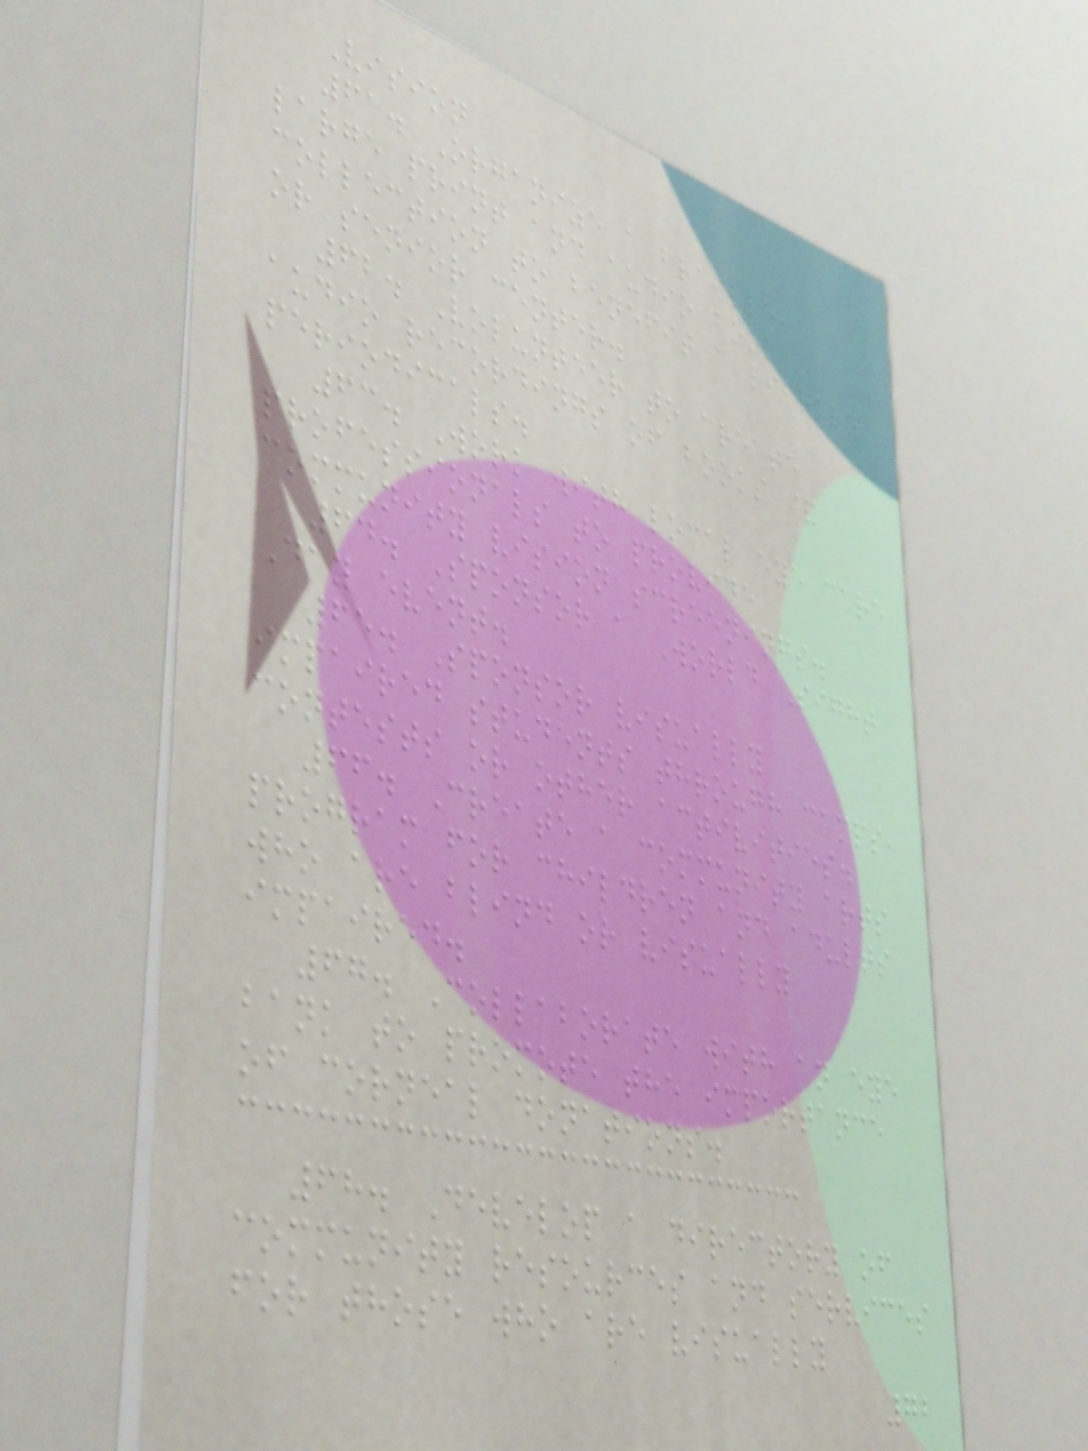Vision
61. Organize a braille,
large print and audio book
collection to benefit a library
or senior center.
62. Volunteer to create
audio recordings of books &
periodicals.
63. Work with local eye care
professionals to provide
community vision screenings.
64. Sponsor a World Sight
Day event.
65. Sponsor visually
impaired students through camps,
contests or other activities.
66. Create a community arts
program for children and adults
who are blind or visually
impaired.
67. Collaborate with an eye
bank to promote the importance
of corneal donations.
68. Develop a directory of
community resources and services
for those who are visually
72
